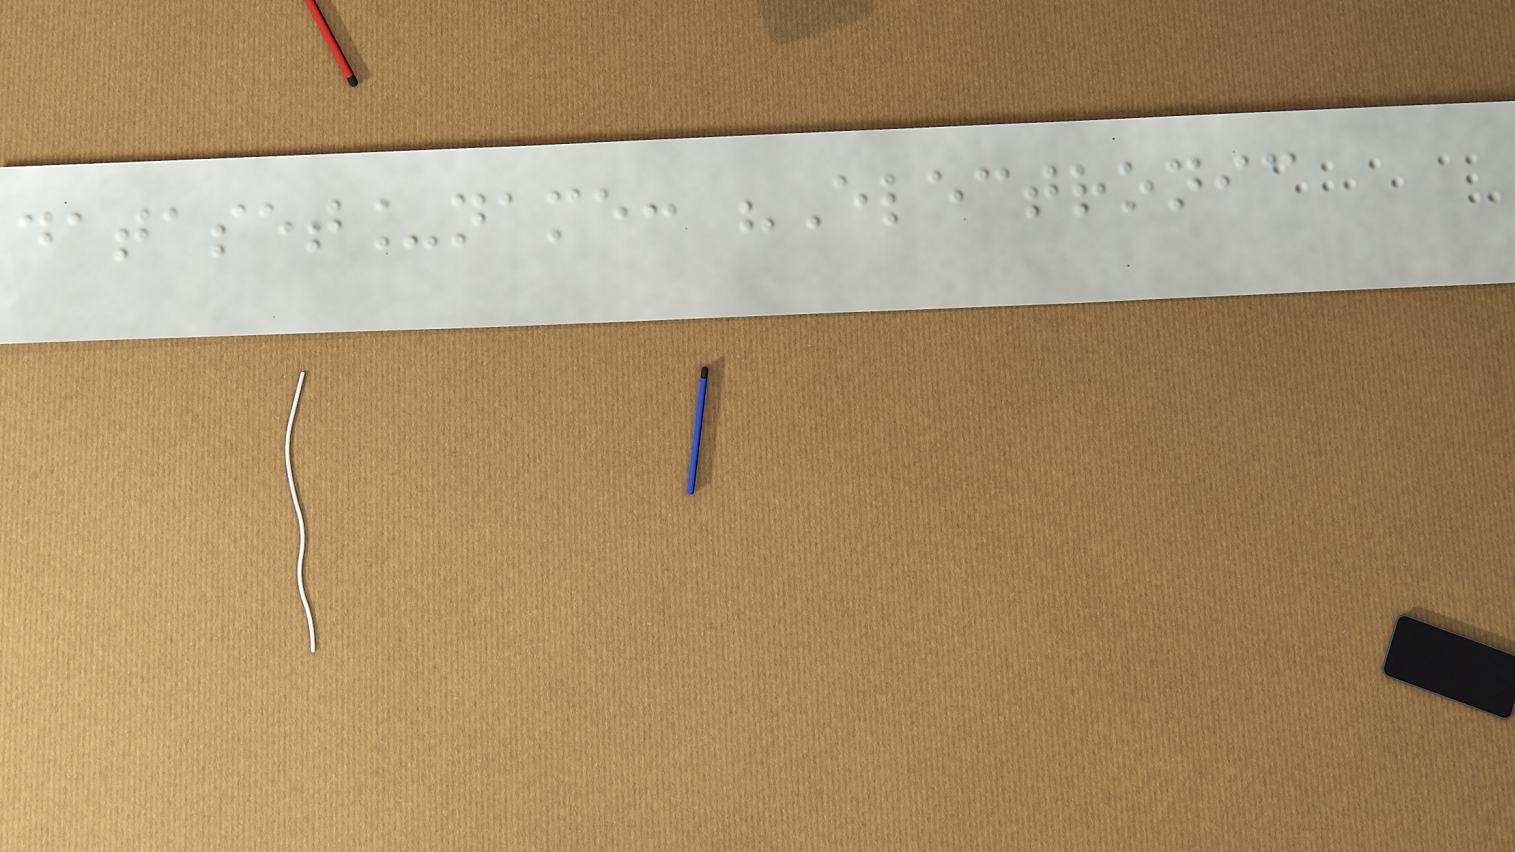dataset_name: "Electronic
